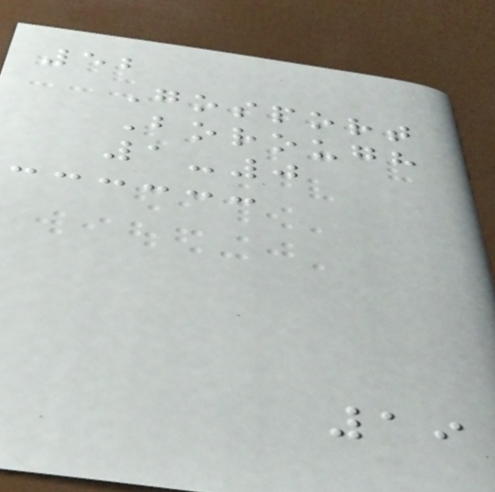52
Gosport
Borough
1-0
19
